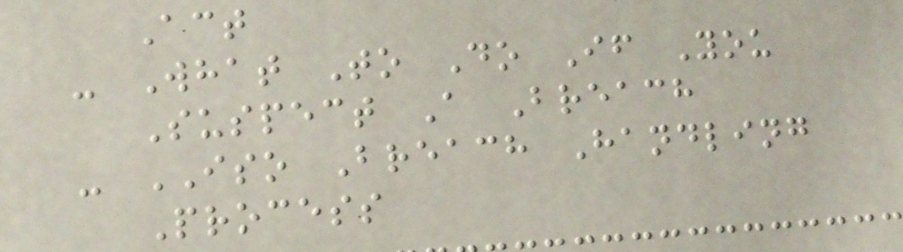Act
- What To Do If You
Suspect A Breach
- ISO Breach Handling
Process
